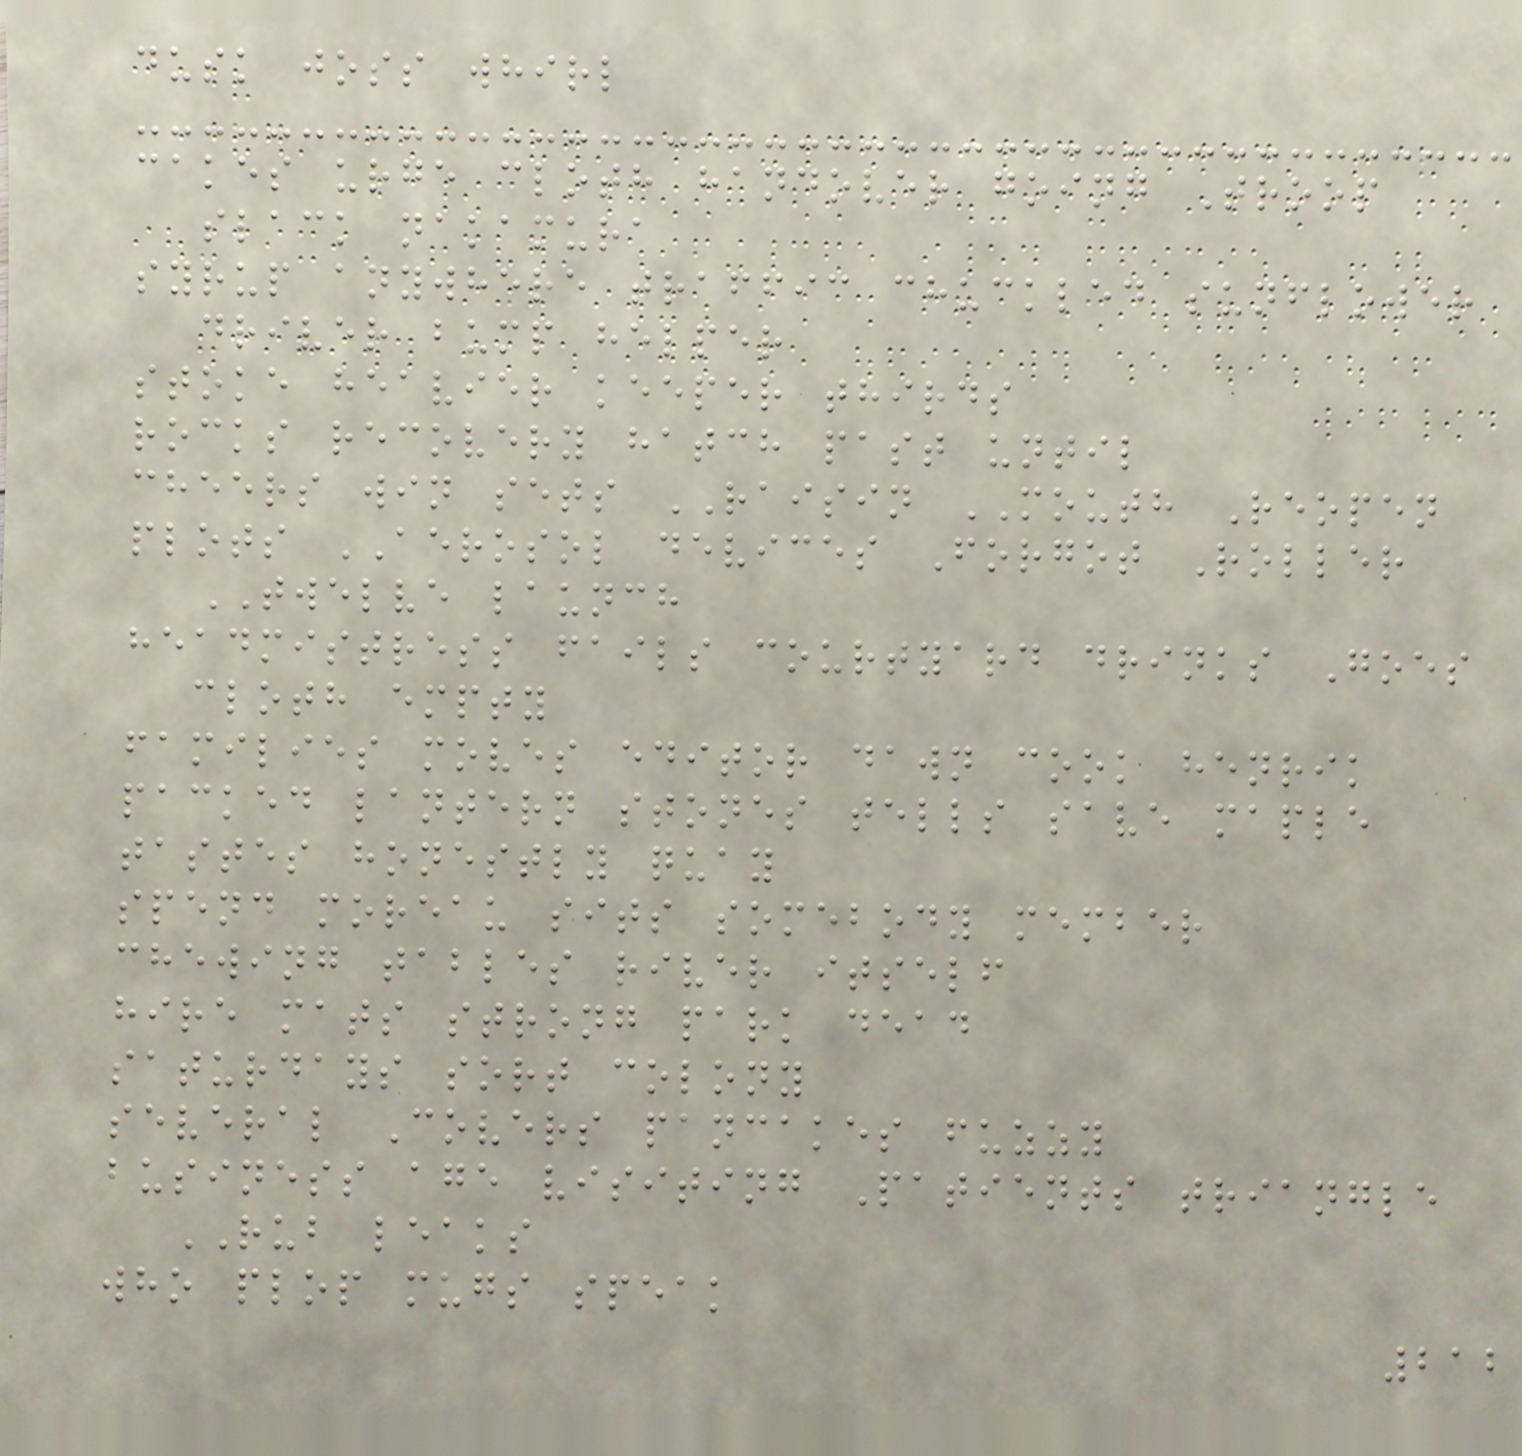dusk joss whirl
cakes urge cloth handover going Troop
slack nakamura
syrup anywhere traffic chuckled sunflower
driver bump helper
stoke heavier keeper thirds
rocks recovery hatch past until
cheers win sets RAISIN MOUTH Reopen
plots AEROSOL devices Forgot Roller
TWELVE launch
headmistress fails courtyard drinks Goes
cloth empty
families moves editor dawn cook henrik
packed lantern stones tells save maple
tastes honestly quay
spend moreau sits somebody member
chewing tables river itself
hire mats strong park dead
saturdays sort colony
several Covers pancakes fuzzy
business age visiting Patients triangle
RUB leaks
who plop mugs speak
212
